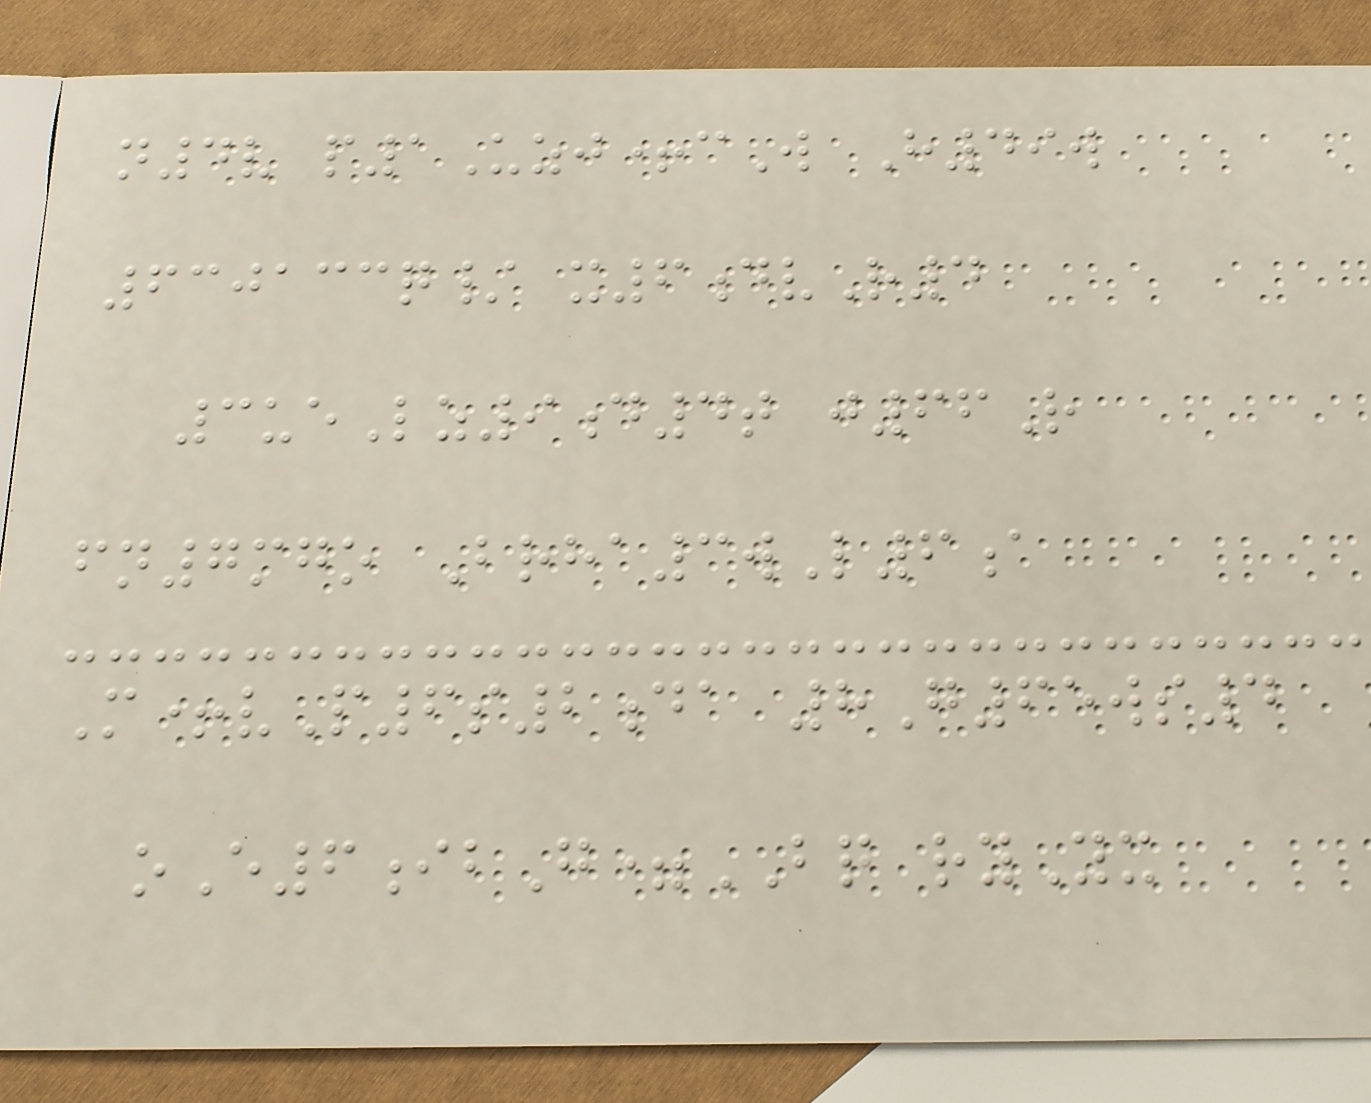n4v p1Uzj+cW H49w
630133q/ x6dvR4
3ueLz9d4t j66R
fn7mgo Brha3wL6a
M+vP6s2da 8G65ws4
oE6ibG=BQ ryYx
